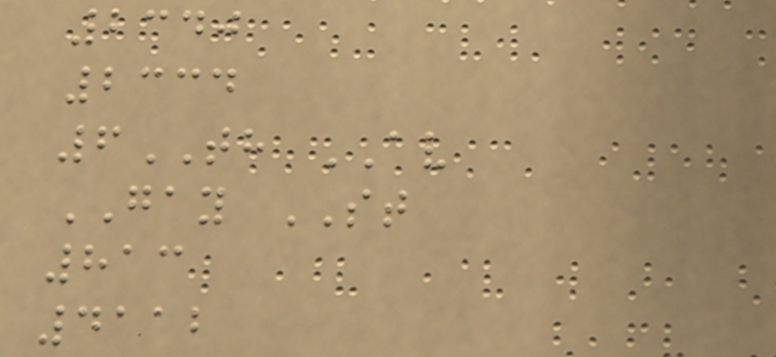2340
2334
6TH AV
GAY ST
813
4112
